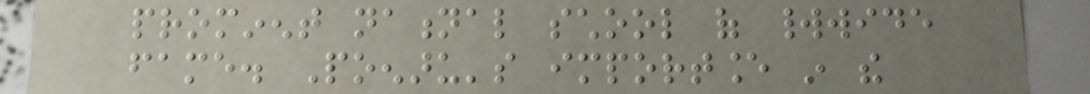prominent national school of worldwide
fame. Poenaru's importance in the
